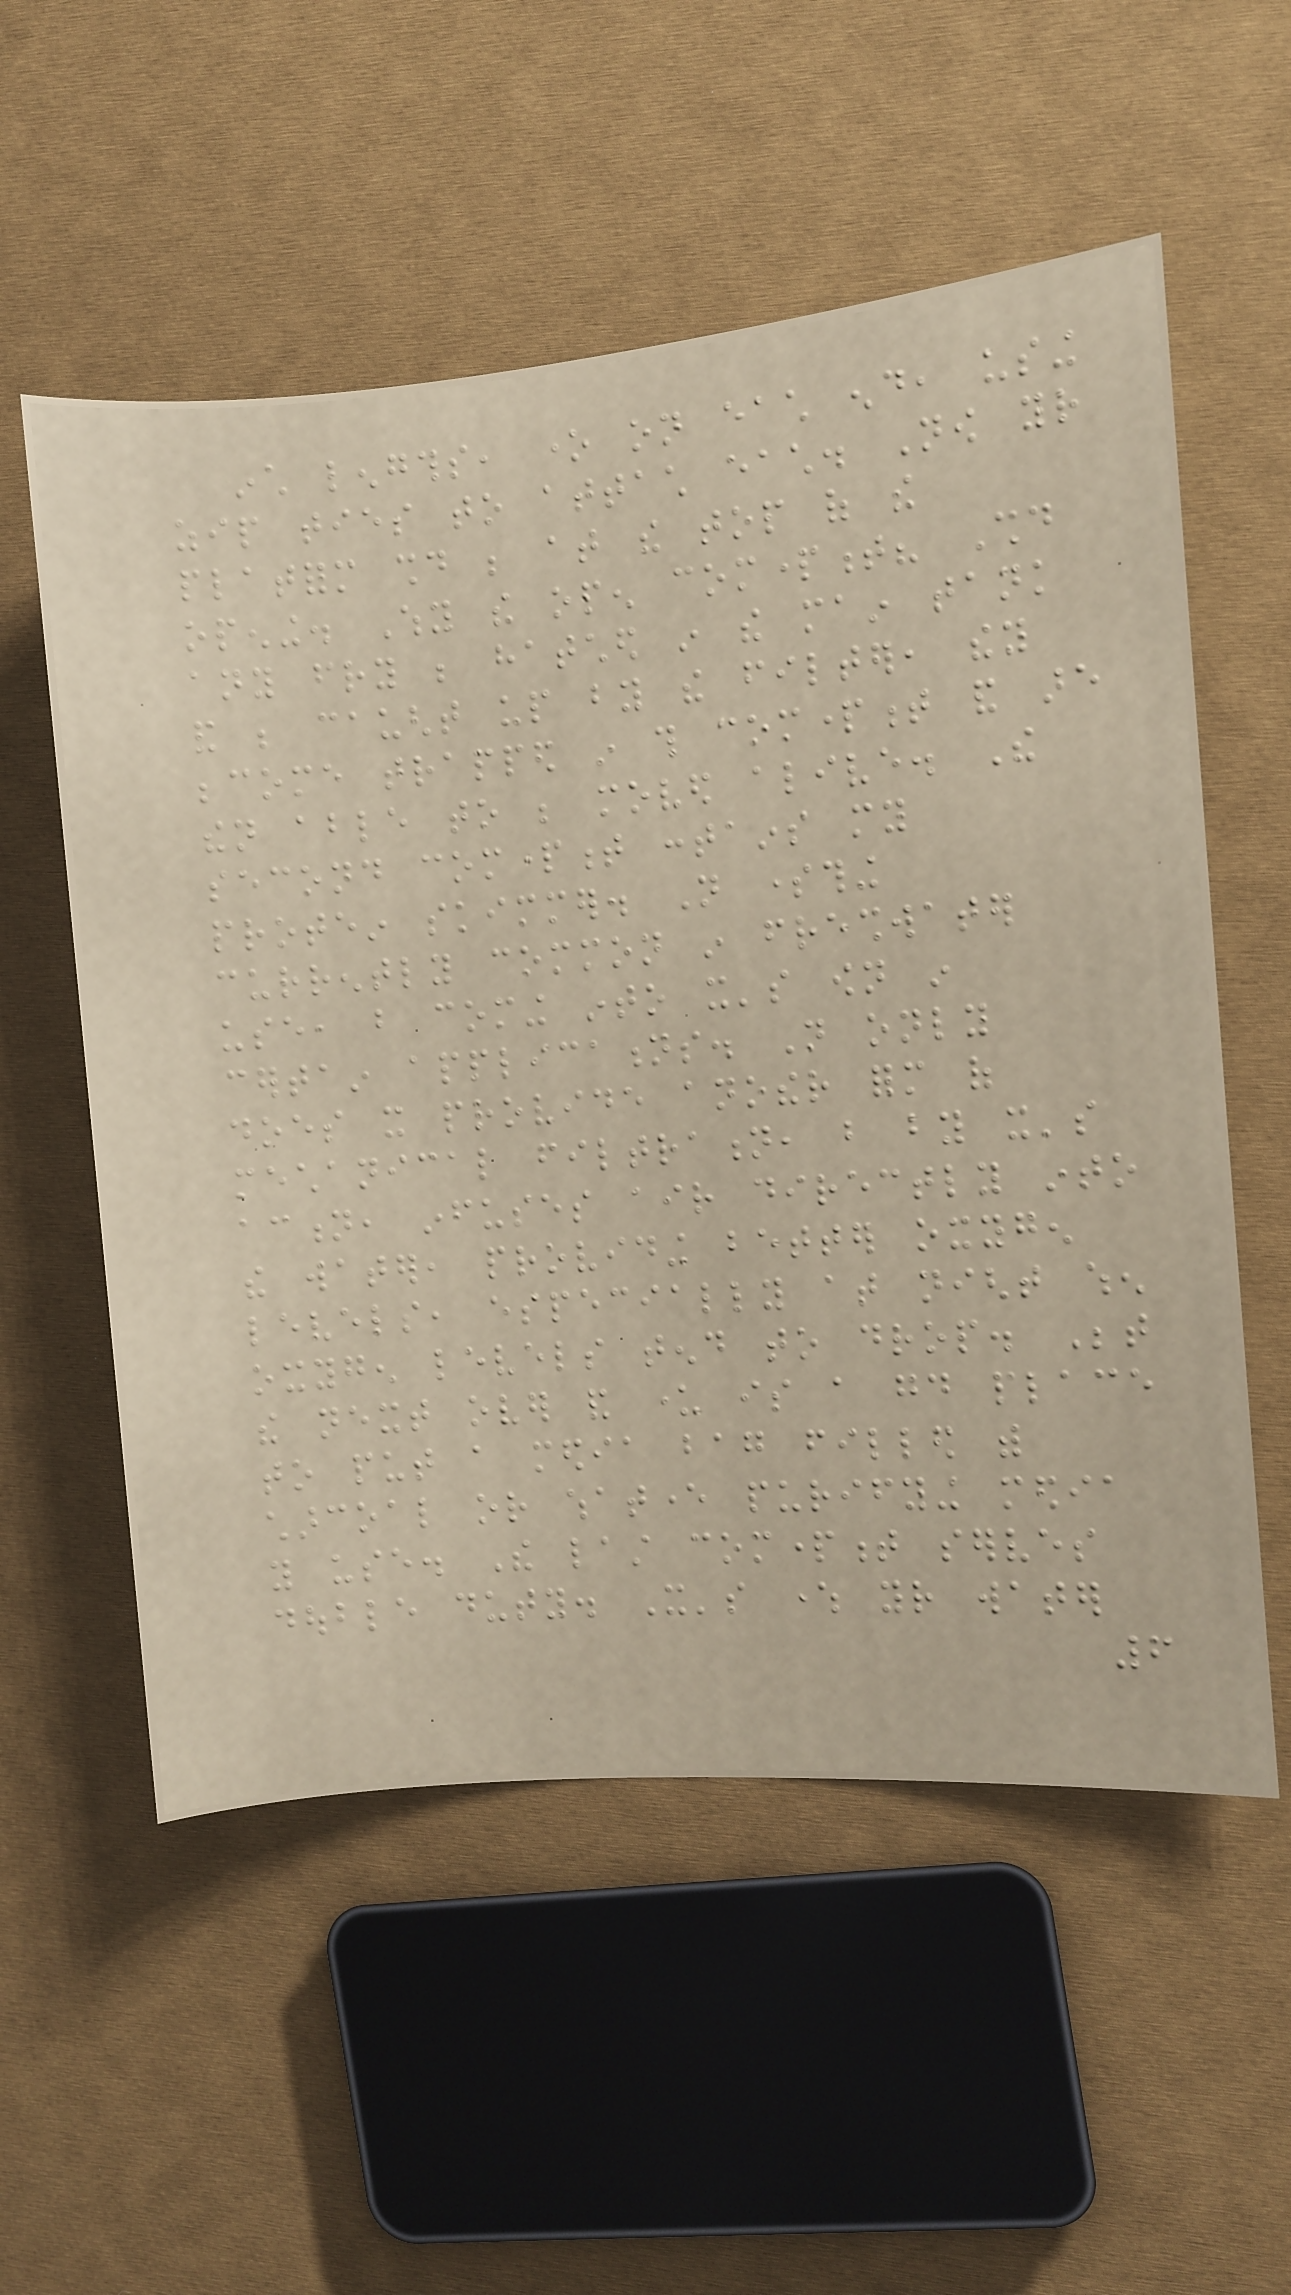inch lengths, one on each end, using
zip ties to attach each. Now your
platform should be at the top of the
opening. Why the open compartment? Should
any fry be hatched in the main tank
and be caught up by the filter, they
become trapped in this compartment and are
then able to be moved alive. The
second compartment contains my
protein skimmer. Not something
currently common in freshwater
use, but coming into it's own in
certain applications. Not only
does it provide another form of
mechanical filtration, but by it's
action, infuses air directly into
the water, providing better oxygen
levels, especially at night when
oxygen levels tend to drop. Between
the next over and under is a good place
to put a media bag filled with
charcoal or whatever purifying media
you use. The last compartment serves
double duty. It's where your water
6
